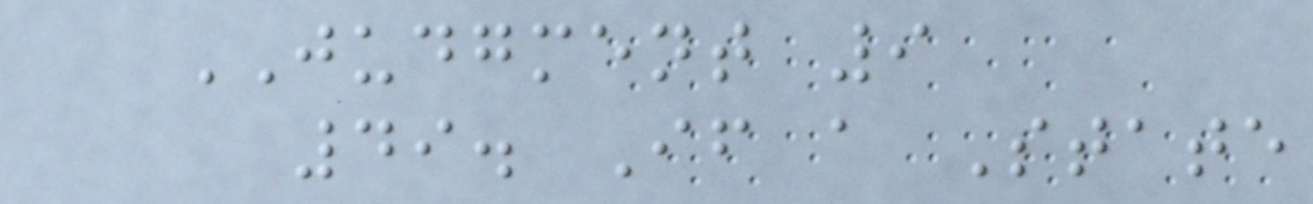JUDGMENT 9
49. If a State
